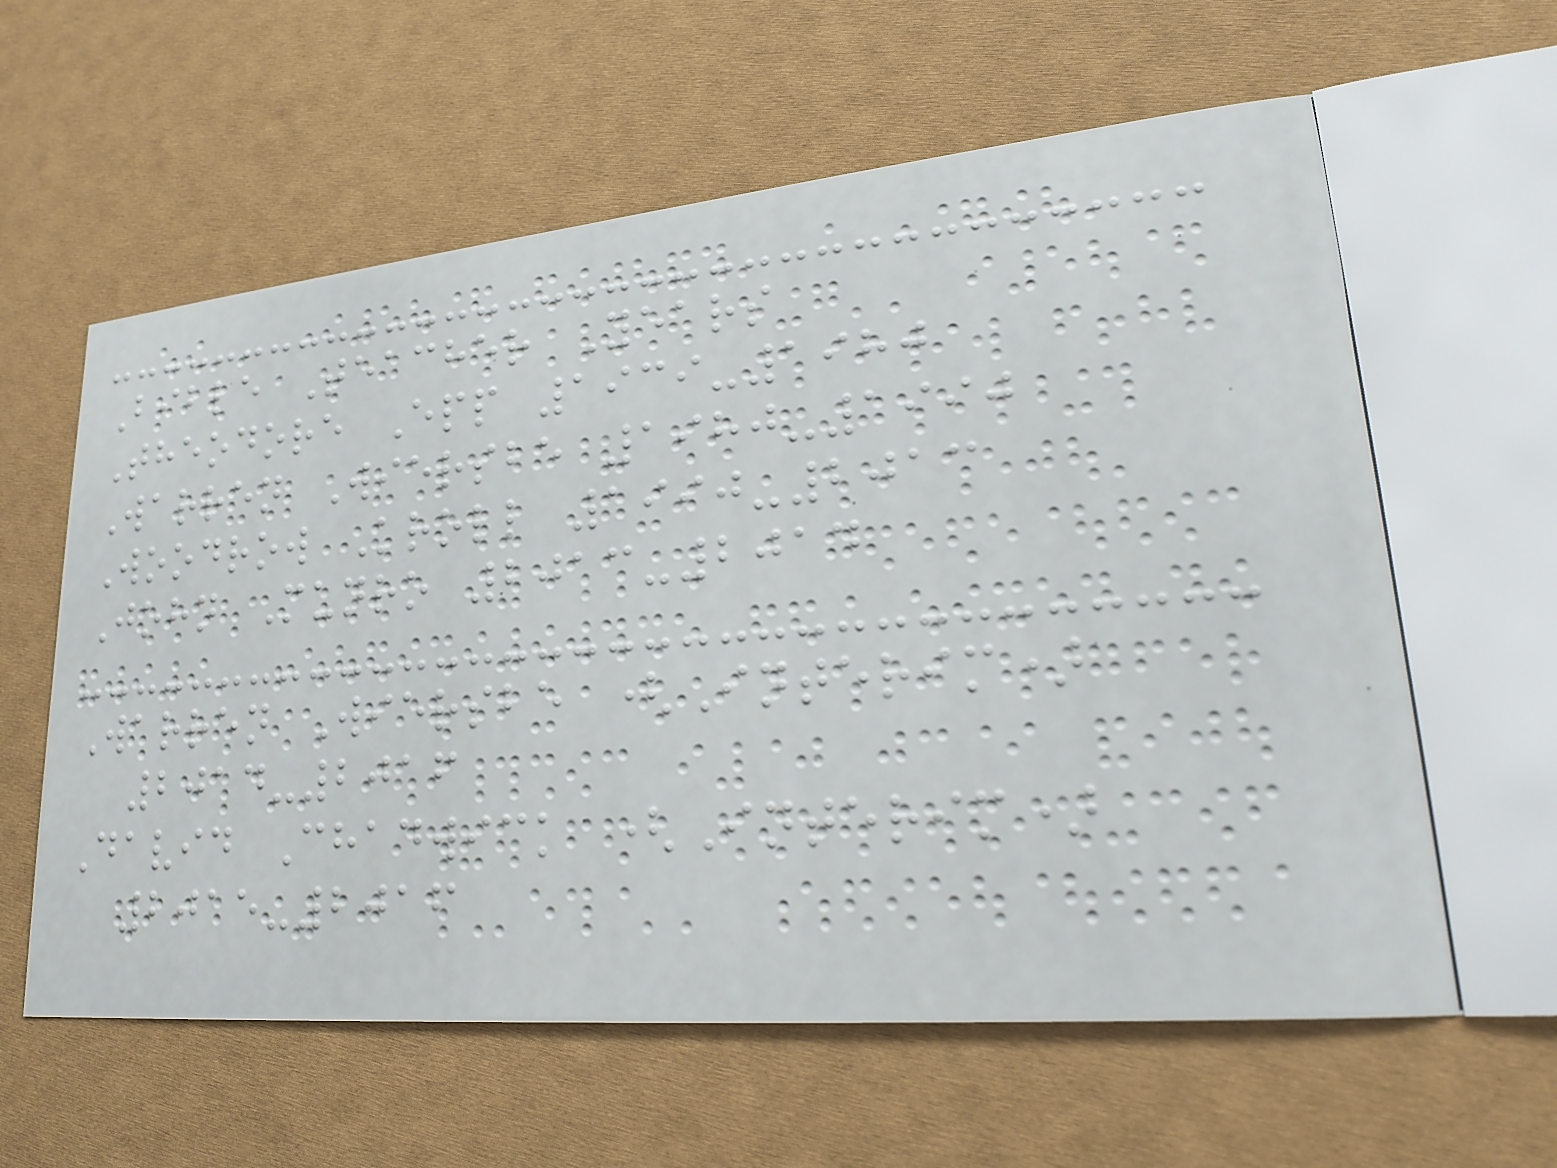Bible Teacher Years
Theodore Epp 1939-1980
Warren Wiersbe 1980-1990
Woodrow Kroll 1990-2013
John Munro 2013-2014
Warren Wiersbe (Interim)
2014-2016
David Chadwick (Interim)
2015-2016
